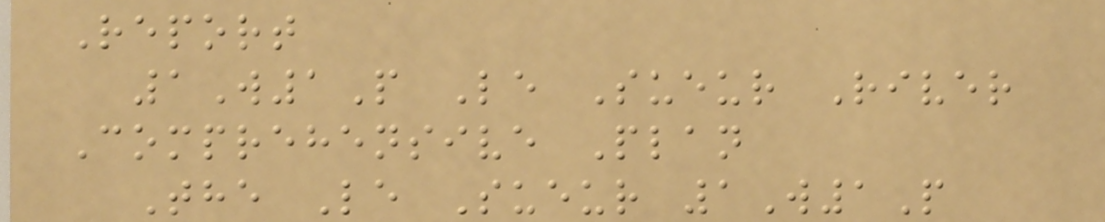Report
1W1P Le Sueur River
Comprehensive Plan
The Le Sueur 1W1P
